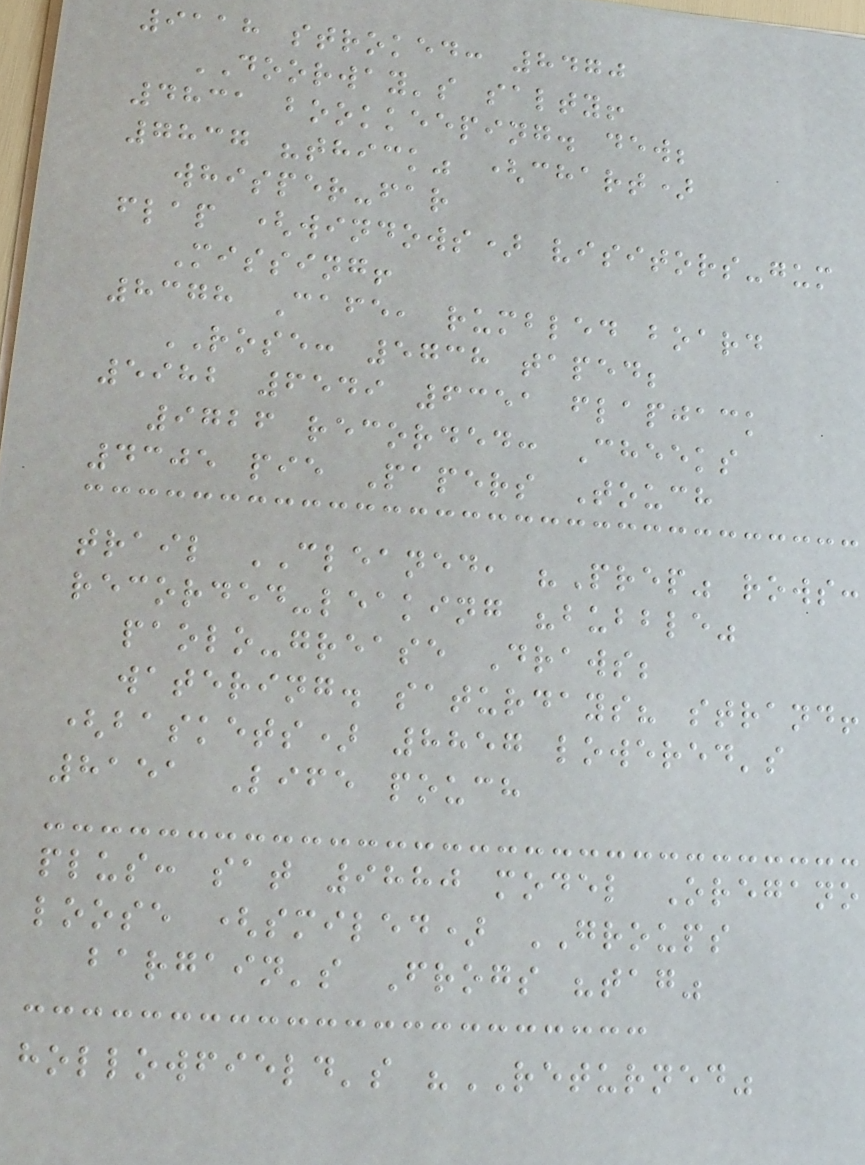9118 stroked: 8470
DOORWAY's salty!
4831 bookkeeping. dew;
7837 "thick" (chart)
whisper-far
flap (windows) visitors-gum
Missing!
8378 Cafe, rumbled board
ROSE: 5738 taped;
5982 6549 6351 flapjack
9726 recorded: Cheeks
4305 pie Papers Touch
trail CLEANED, "Prep" rows:
recorded-leaking "bubble"
paolo-grease Draws;
watering. saturdays? strand!
(baskets) 8857 lowered's
8151 Life pouch
plus: sat 9880 model Oregano
loose (smiled) GROUPS
bargain's Frogs "tag"
hollowfield's "RETURNED"
